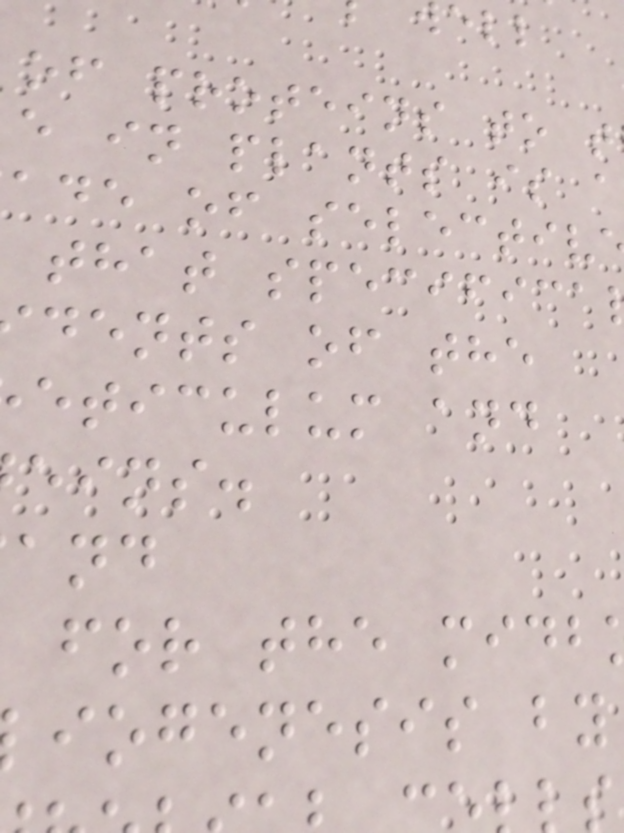of proteins to t
e in plants is a
ade of selectiv
that specifica
dents of the
eticulum and
eins.
for the midb
iogenesis by
